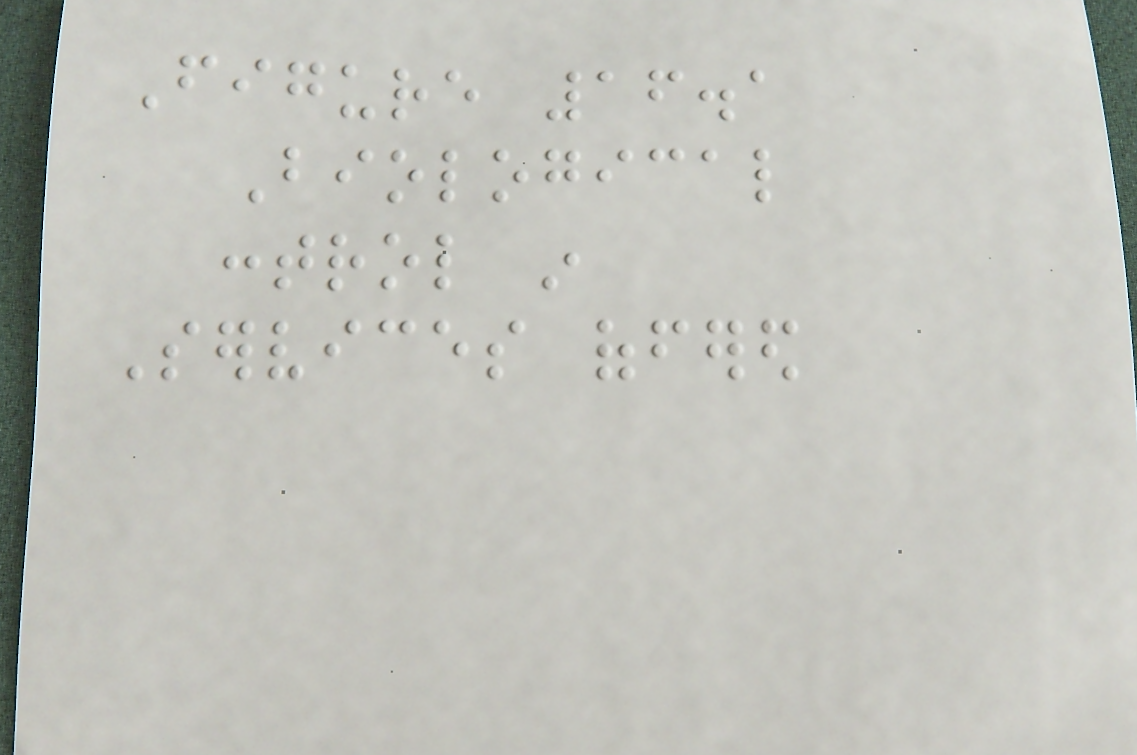Figure 16.1
Biological
control in
Services offered
